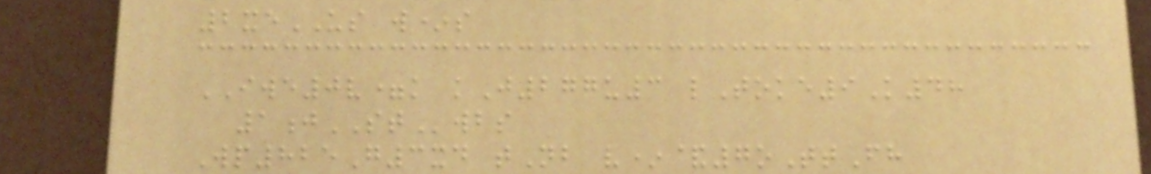2xeUS w*s
IWE0v=k kJ277u3 lToke9K48
1jSTwbs
Wp825G3xd tNb v*&7oTtFh
